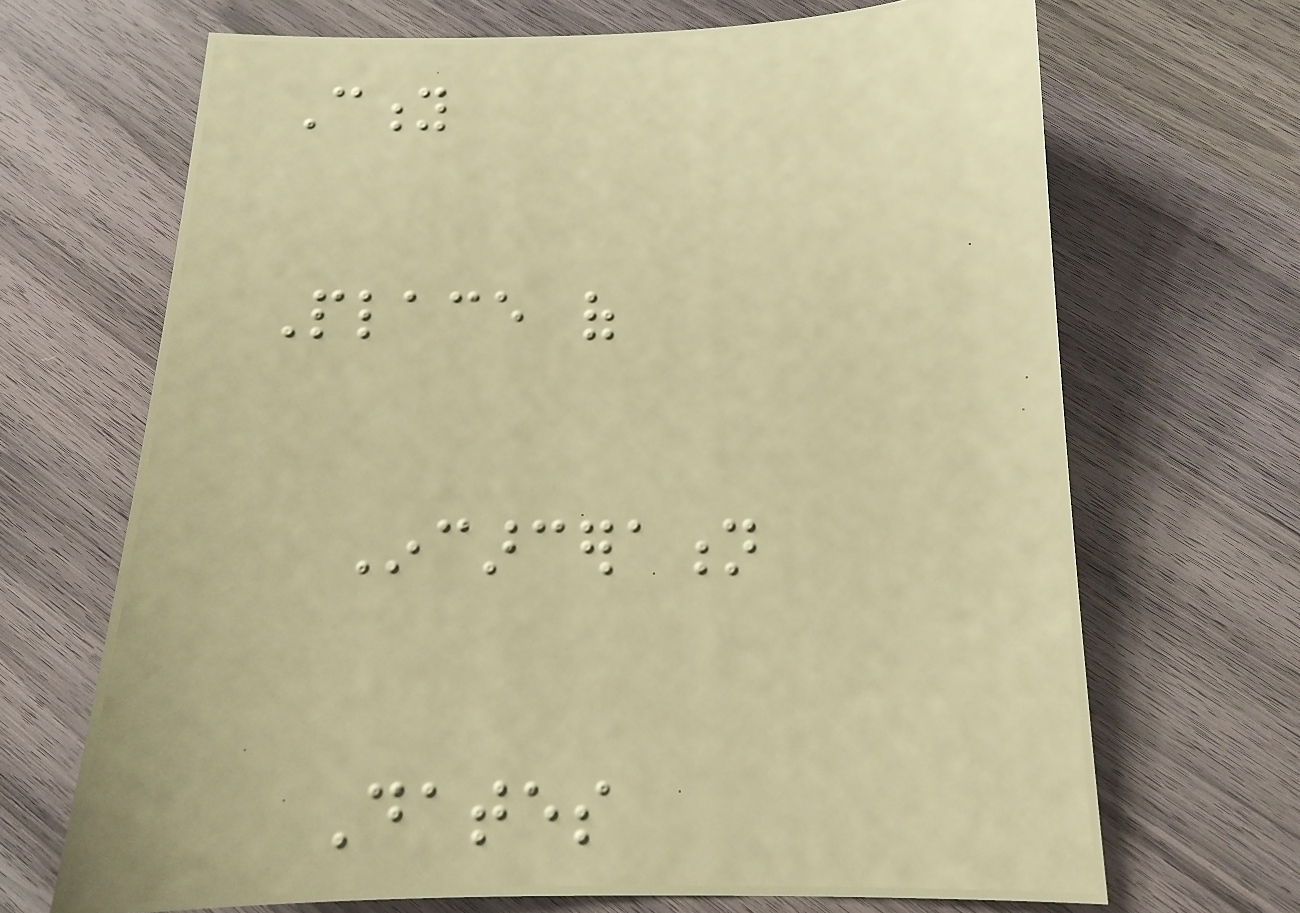City
Place of
Incarceration
Dates
